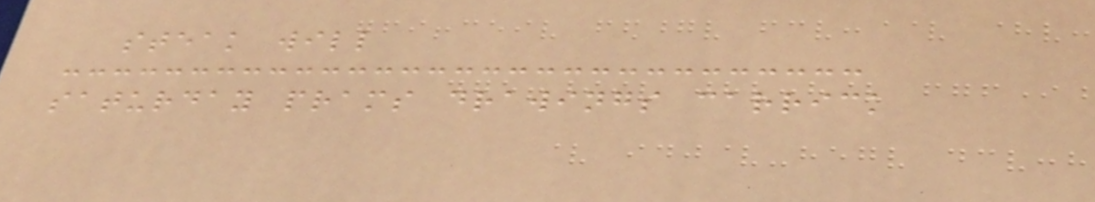steak will
saturday prams drawings carrick
